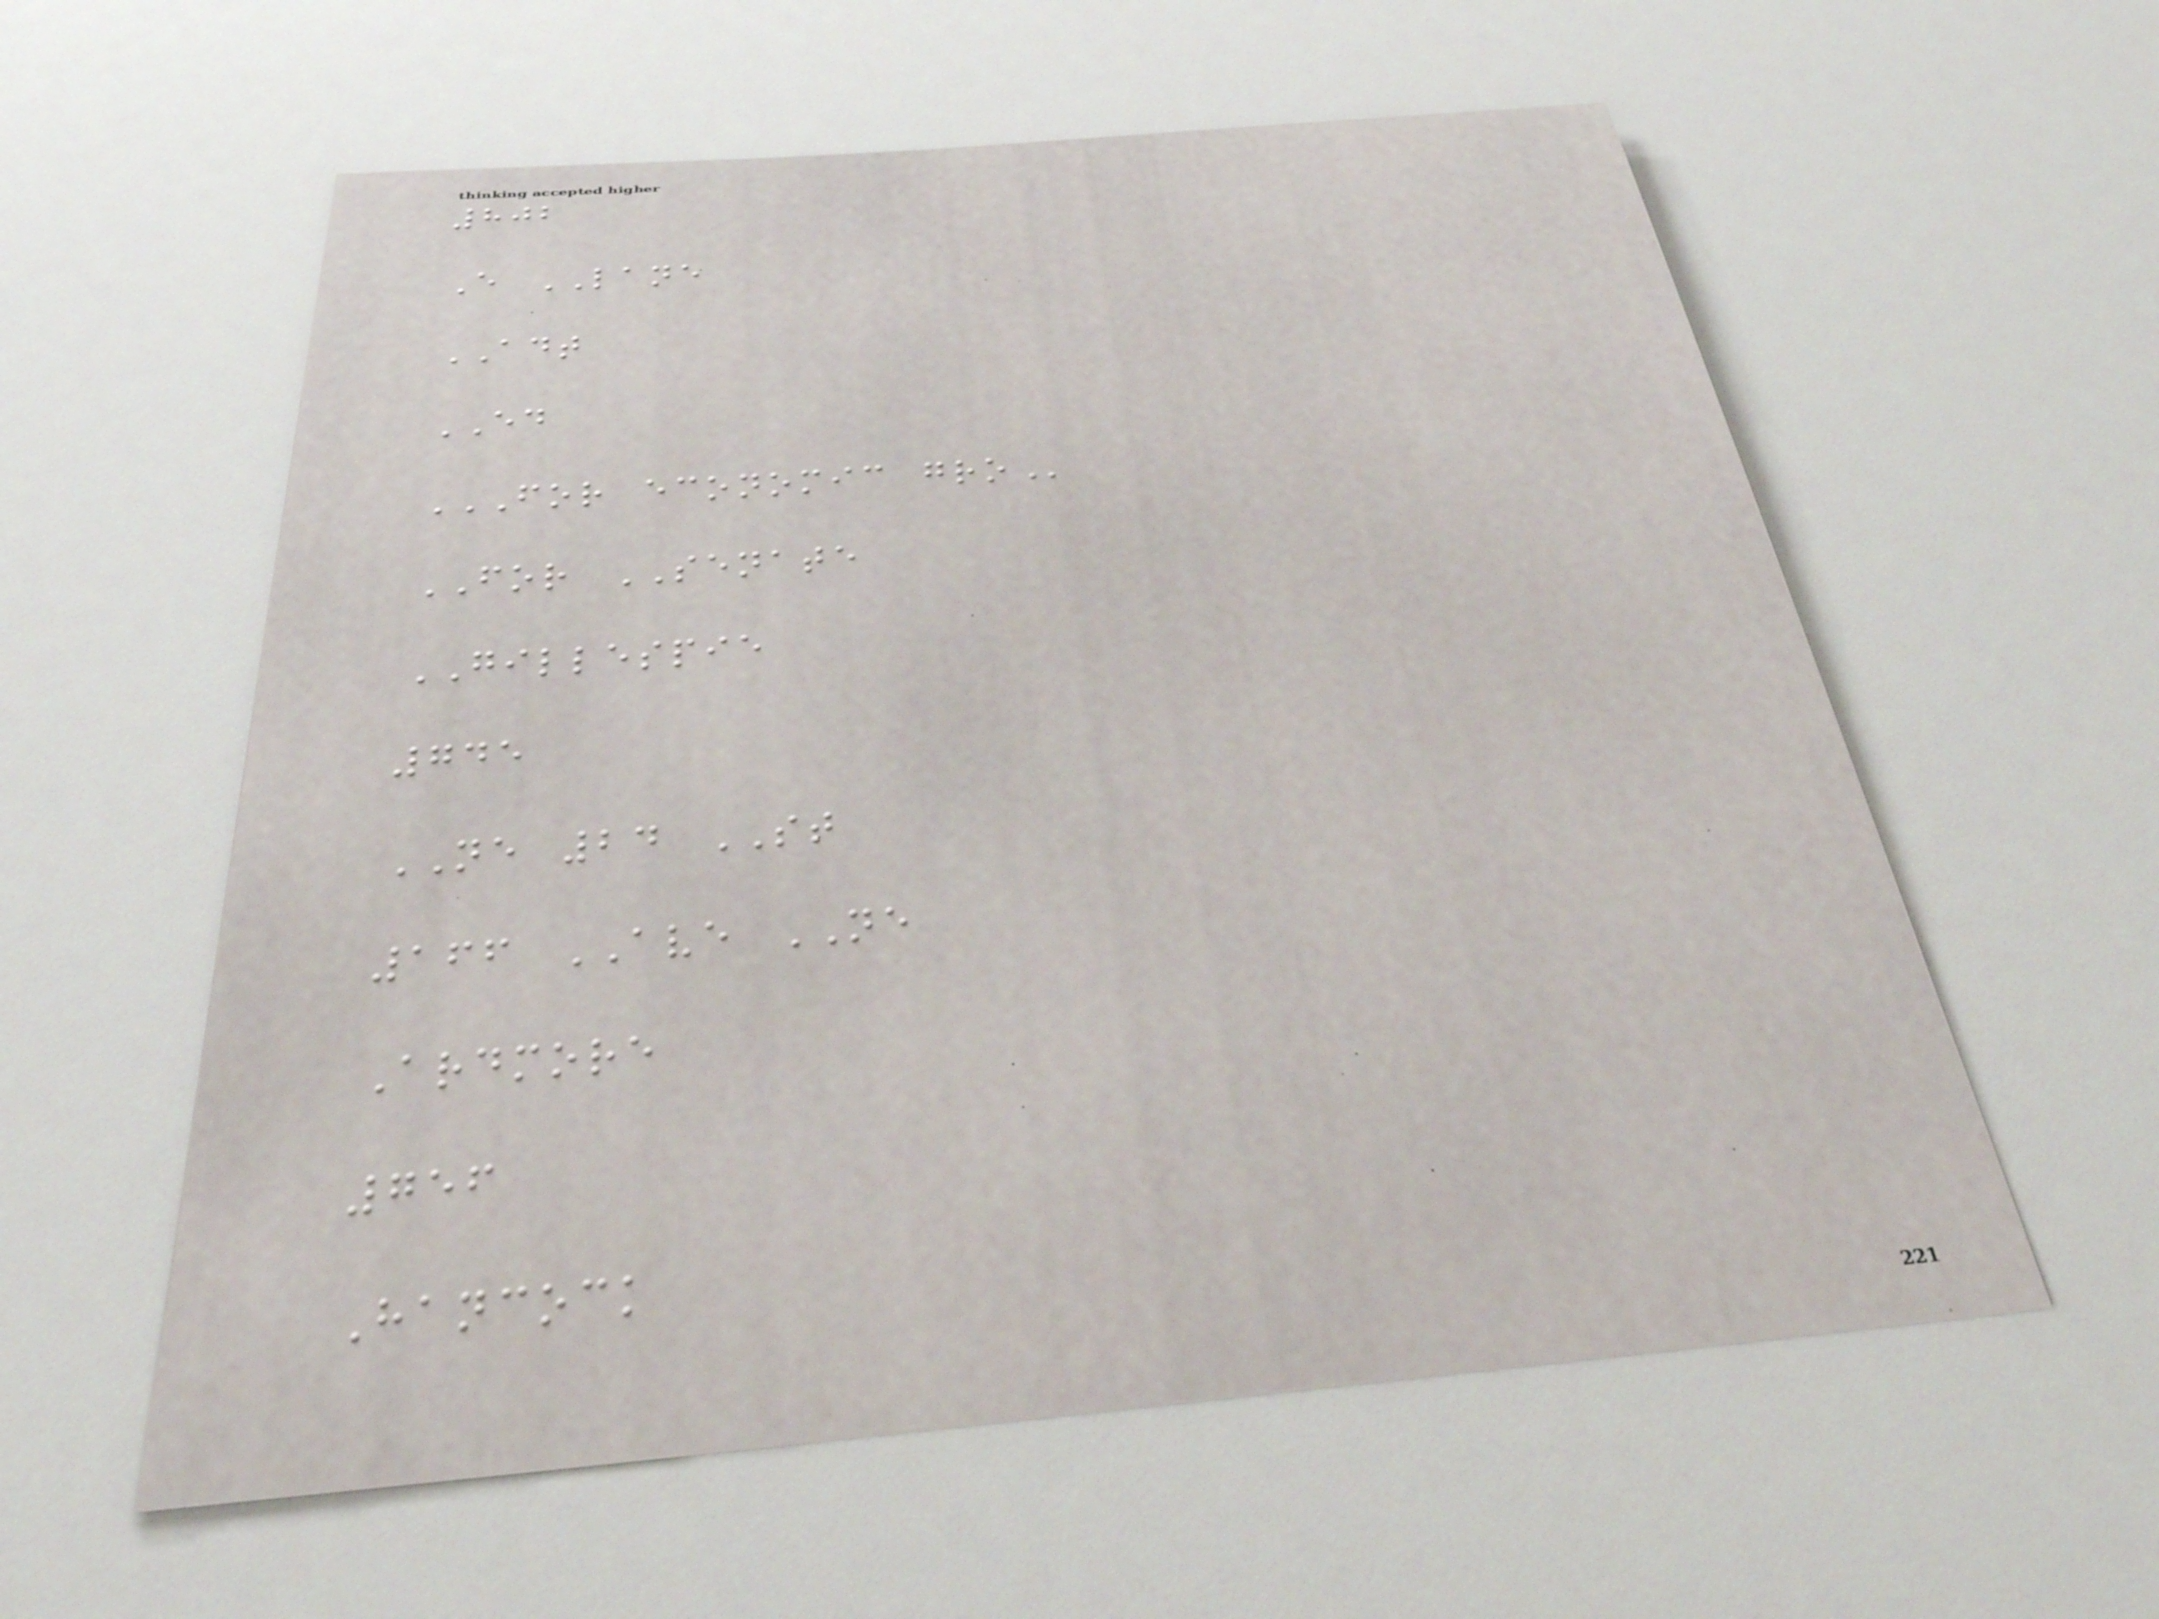802
E LANE
ADT
ED
FOR ECONOMIC GRO
FOR SENATE
GILLESPIE
745
NE 24 ST
166 AVE NE
Ardmore
756
Hancock
